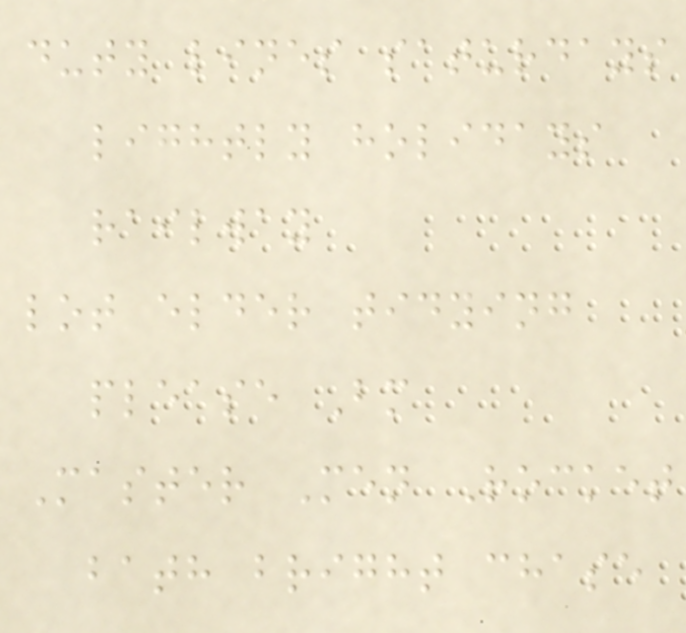duty lines saturdays
lightly holidays
railway
lot elder tidying
please Bm
Master Men Rocket
bath bright chase
